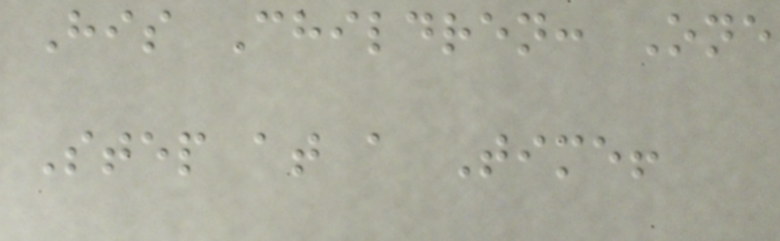His Children: One
Step at a Time!
